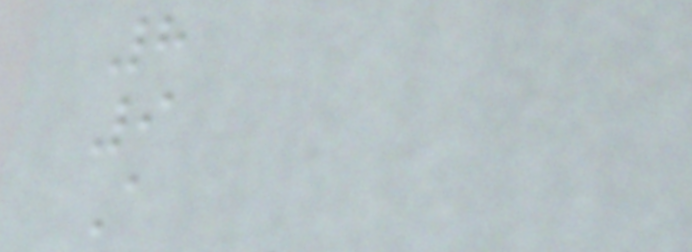8
9
A
